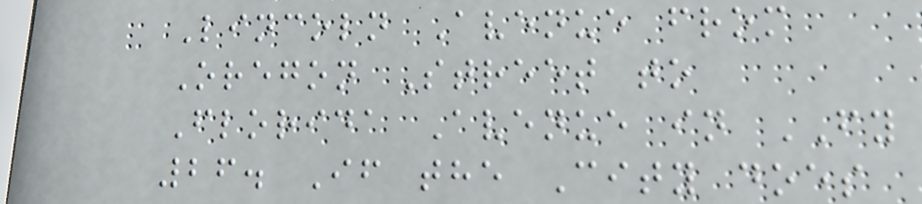Lincoln Avenue from
Oregon Street to
Florida Avenue in FY
26. If the City does
